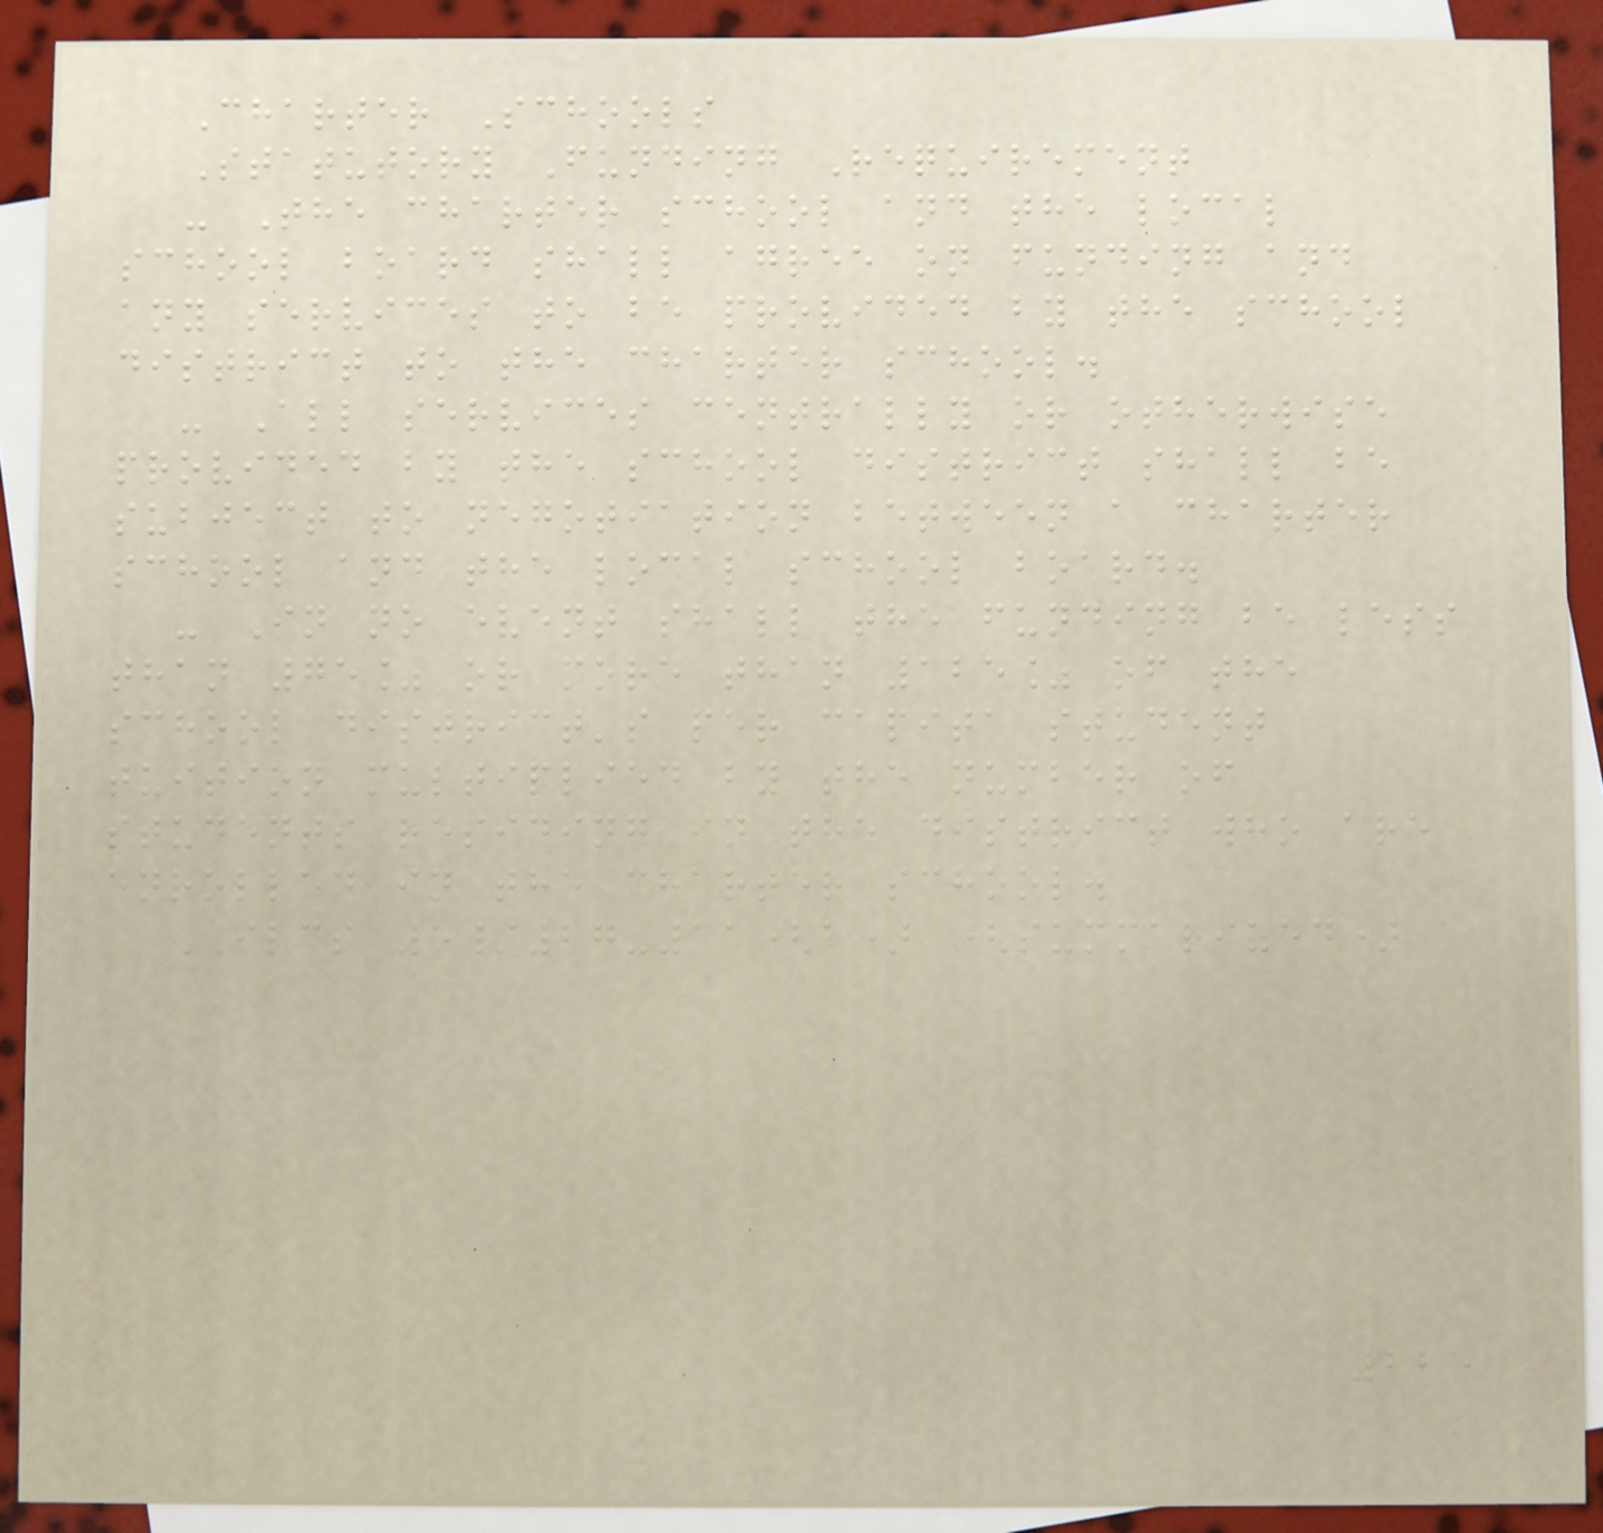Charter Schools
Statutory Funding Requirement
- The charter school and the local
school board shall agree on funding and
any services to be provided by the school
district to the charter school.
- All services centrally or otherwise
provided by the school district shall be
subject to negotiation between a charter
school and the local school board.
- In no event shall the funding be less
than 75% or more than 125% of the
school district's per capita student
tuition multiplied by the number of
students residing in the district who are
enrolled in the charter school.
ILCS 5/27-11(b) (summarized)
225
